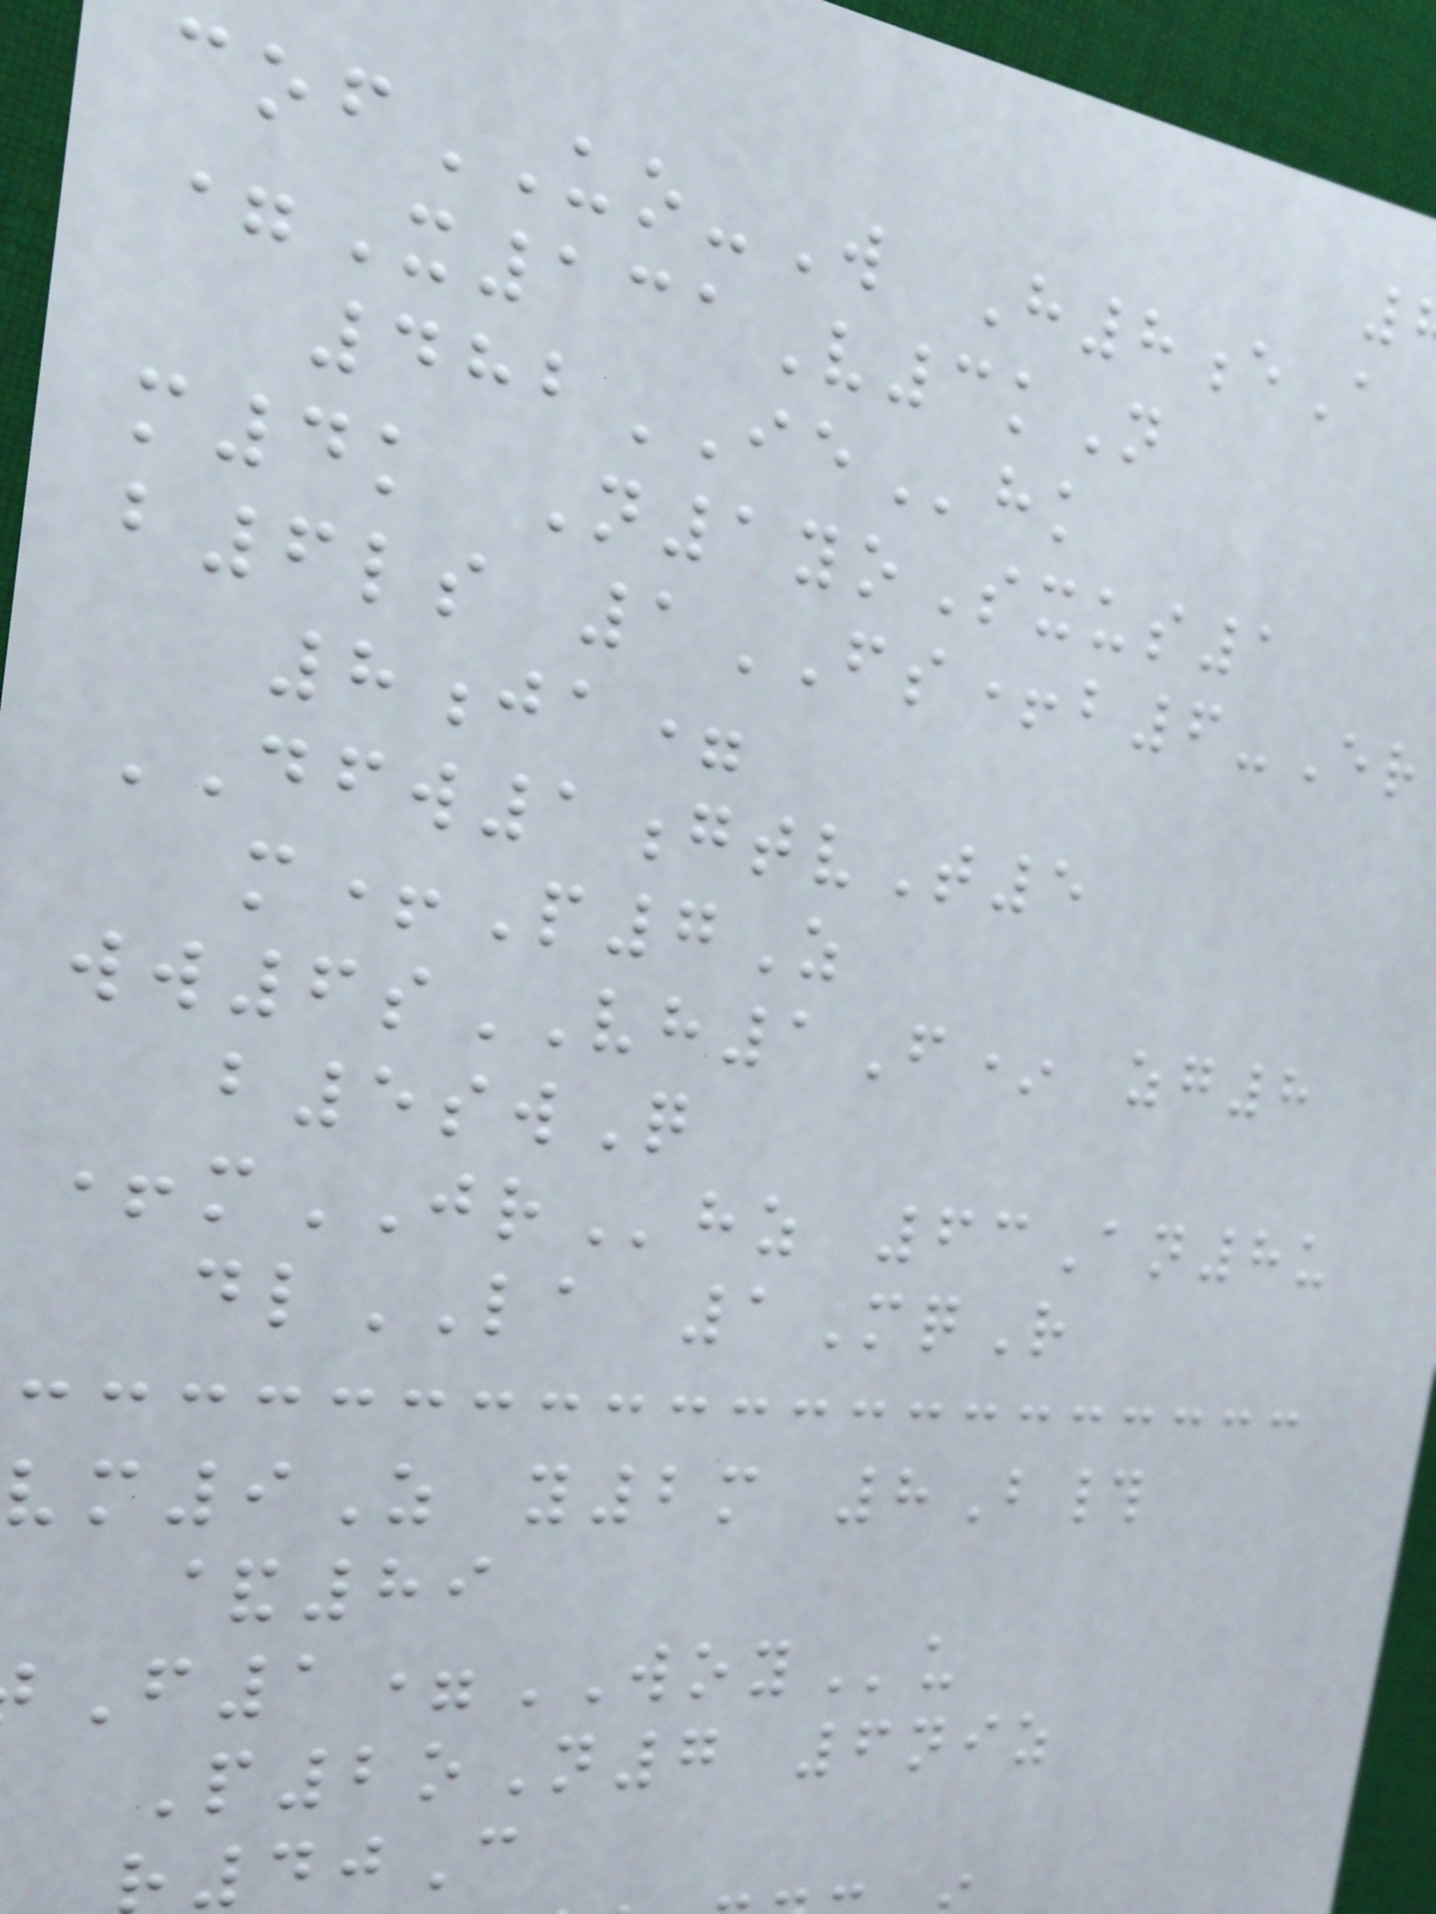cofUO-W H8eA
=X131V3kN
482IEhk
m4k N1yoSxus1
b6ls 1FS+b6-Er
8ja=
DFW1gtvT5
m+P7Z
ww6sVH1F* zg8
b5swQ
+mJRhz 63An8u
dlLA 1MqR
vm9Z y2m 8B#
&89
F1=WOYu
P2oN7 6niz
40C
